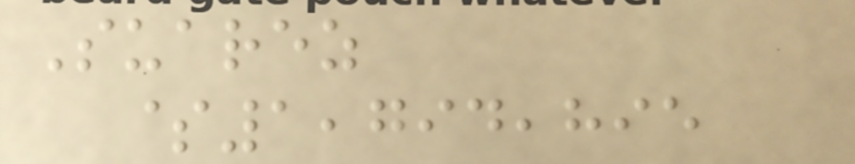Suarez
$1,794,895
